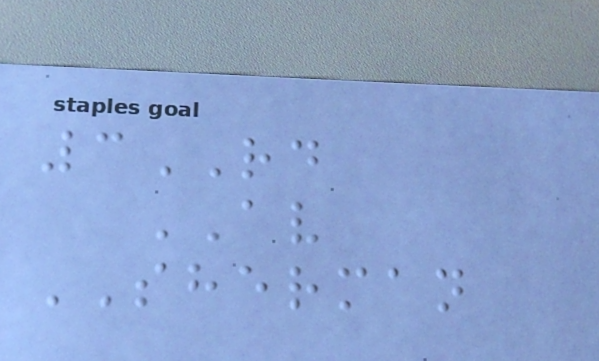3RD
AV
SHERMAN
